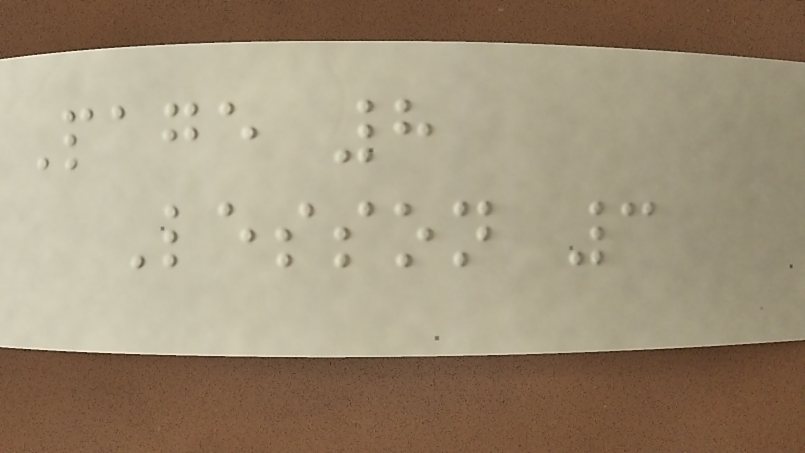Page 8
Lesson 3
